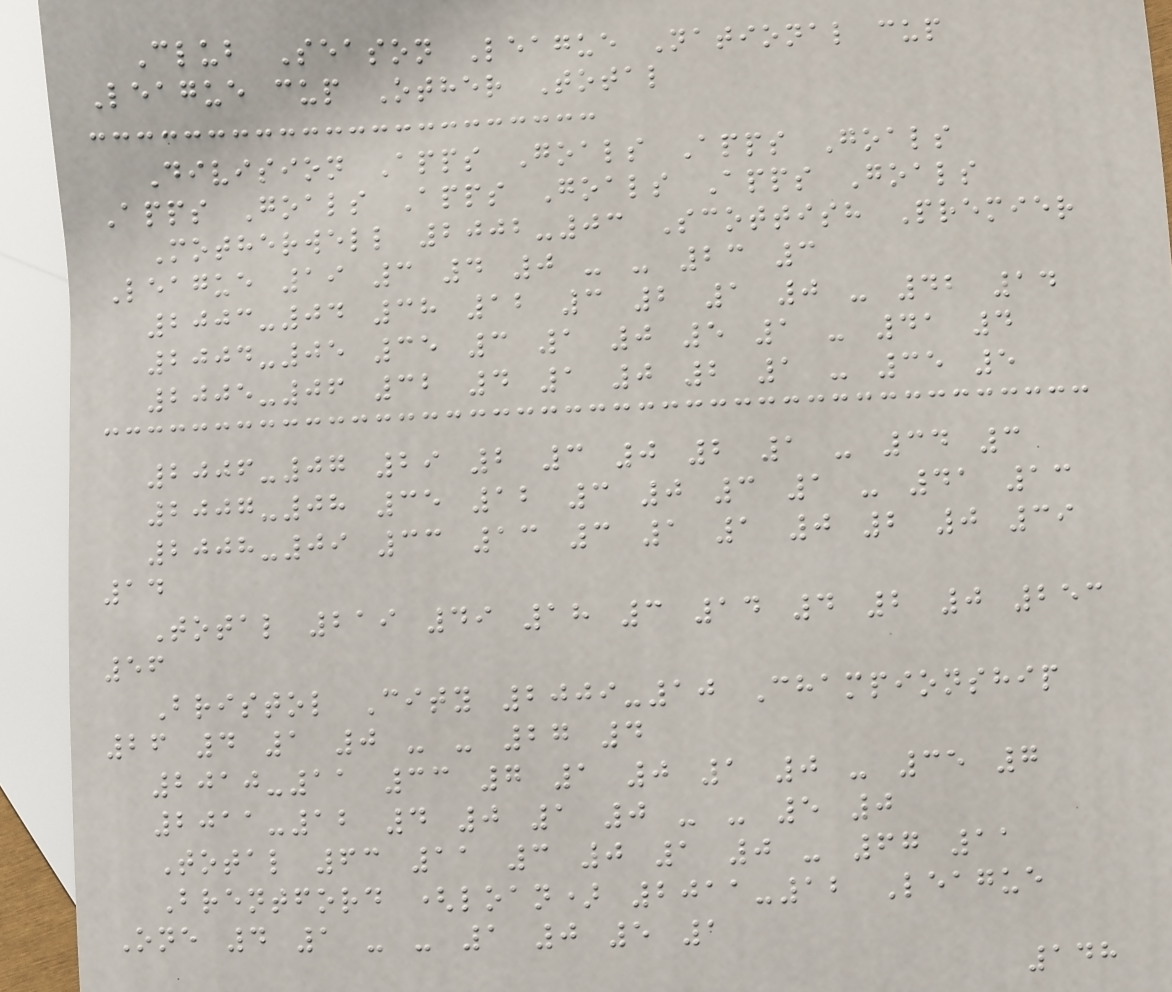Club Season League National cup
League cup Other Total
Division Apps Goals Apps Goals
Apps Goals Apps Goals Apps Goals
Motherwell 2002-03 Scottish Premier
League 19 3 4 0 - - 23 3
2003-04 38 12 3 2 1 0 - 42 14
2004-05 35 3 1 0 5 1 - 41 4
2005-06 32 4 1 0 2 1 - 35 5
2006-07 29 2 3 0 2 1 - 34 3
2007-08 35 12 3 0 3 1 - 41 13
2008-09 33 13 3 1 1 0 2 0 39
14
Total 219 49 18 3 14 4 2 0 253
56
Bristol City 2009-10 Championship
26 4 1 0 - - 27 4
2010-11 33 7 1 0 1 0 - 35 7
2011-12 4 0 1 0 - - 5 0
Total 63 11 3 0 1 0 - 67 11
Brentford (loan) 2011-12 League
One 4 1 - - 1 0 5 1
148
